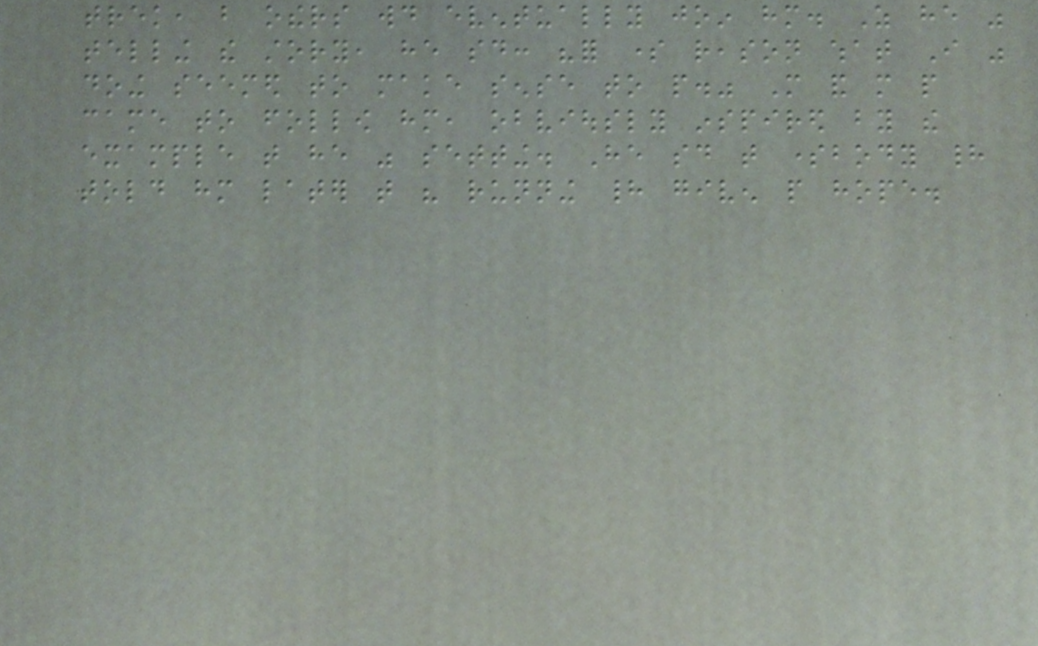trek, but others would eventually join him. As he was
telling the story, he said: "for some reason what I was
doing seemed to make sense to people." More and more people
came to follow him, obviously inspired by the
example that he was setting. He said that somebody had
told him later that his running had given people hope.
